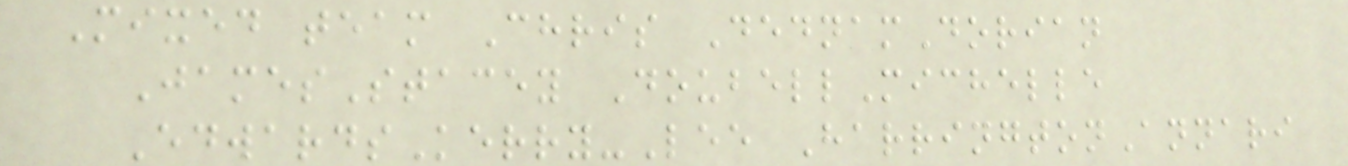Mixed team Chris DednamDorian
JamesStacey DoubellMichelle
EdwardsKerry-Lee HarringtonAnnari
